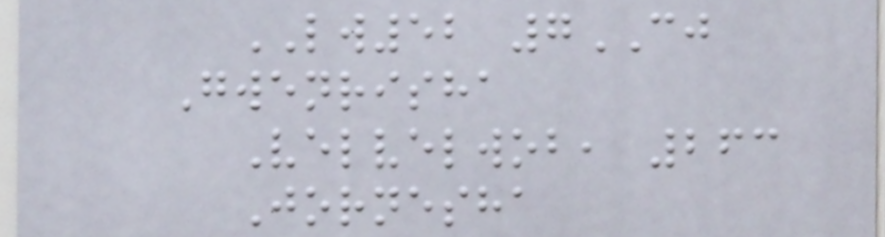LW52 7CJ
Gwenrisha
Velvelwob, 263
Jornesha
